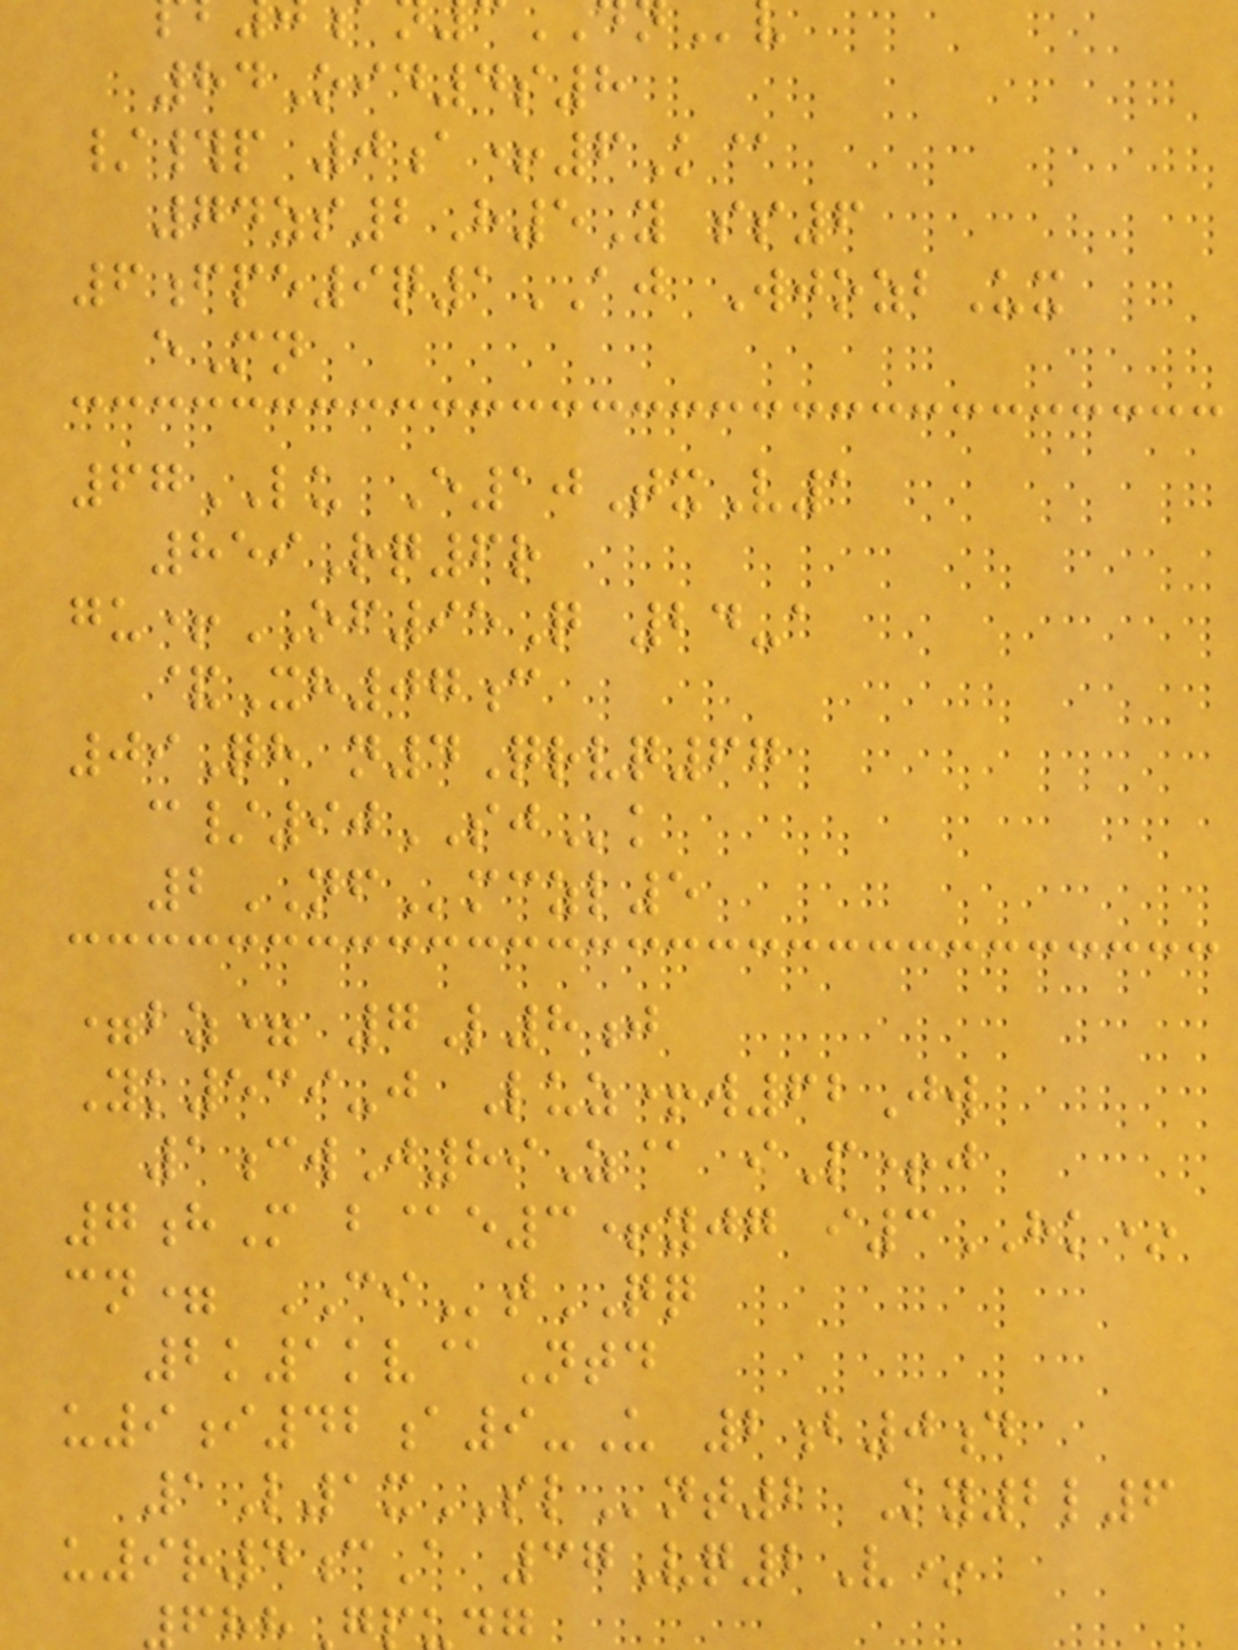84Oid4s8
/#p 0a+6K@
74zs2H5Y ss6
6fpe9q1AJ WjozbUx
eMn
67LU E10TxV1
859Rq6r
gu+OF95Q 24-a
&Xh07c
09Qh n4Qrvq67
c/90SJk
2NFmczl5
=bz= 7L8j
Yk539-j Luz+w62Jw
1cwJ89Z@ iP+j
7hM b@e3+yjg i3HK*
cn= CItQQ
2k1kv@Ntd
u9i42a9-U 2b0d
1L1xSLnt2 Ky2l6
u9r4cA 37Vq2V*
